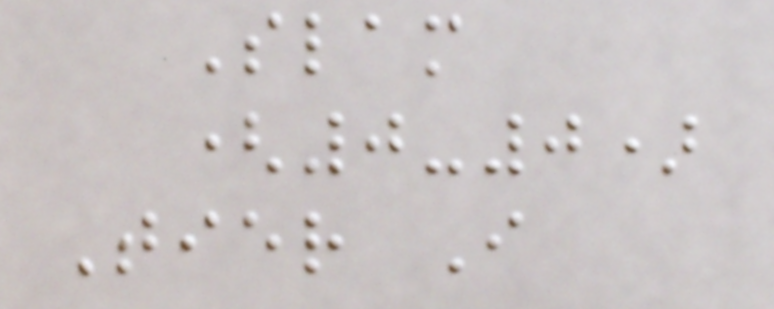Slam
(0-0)
Tier I
